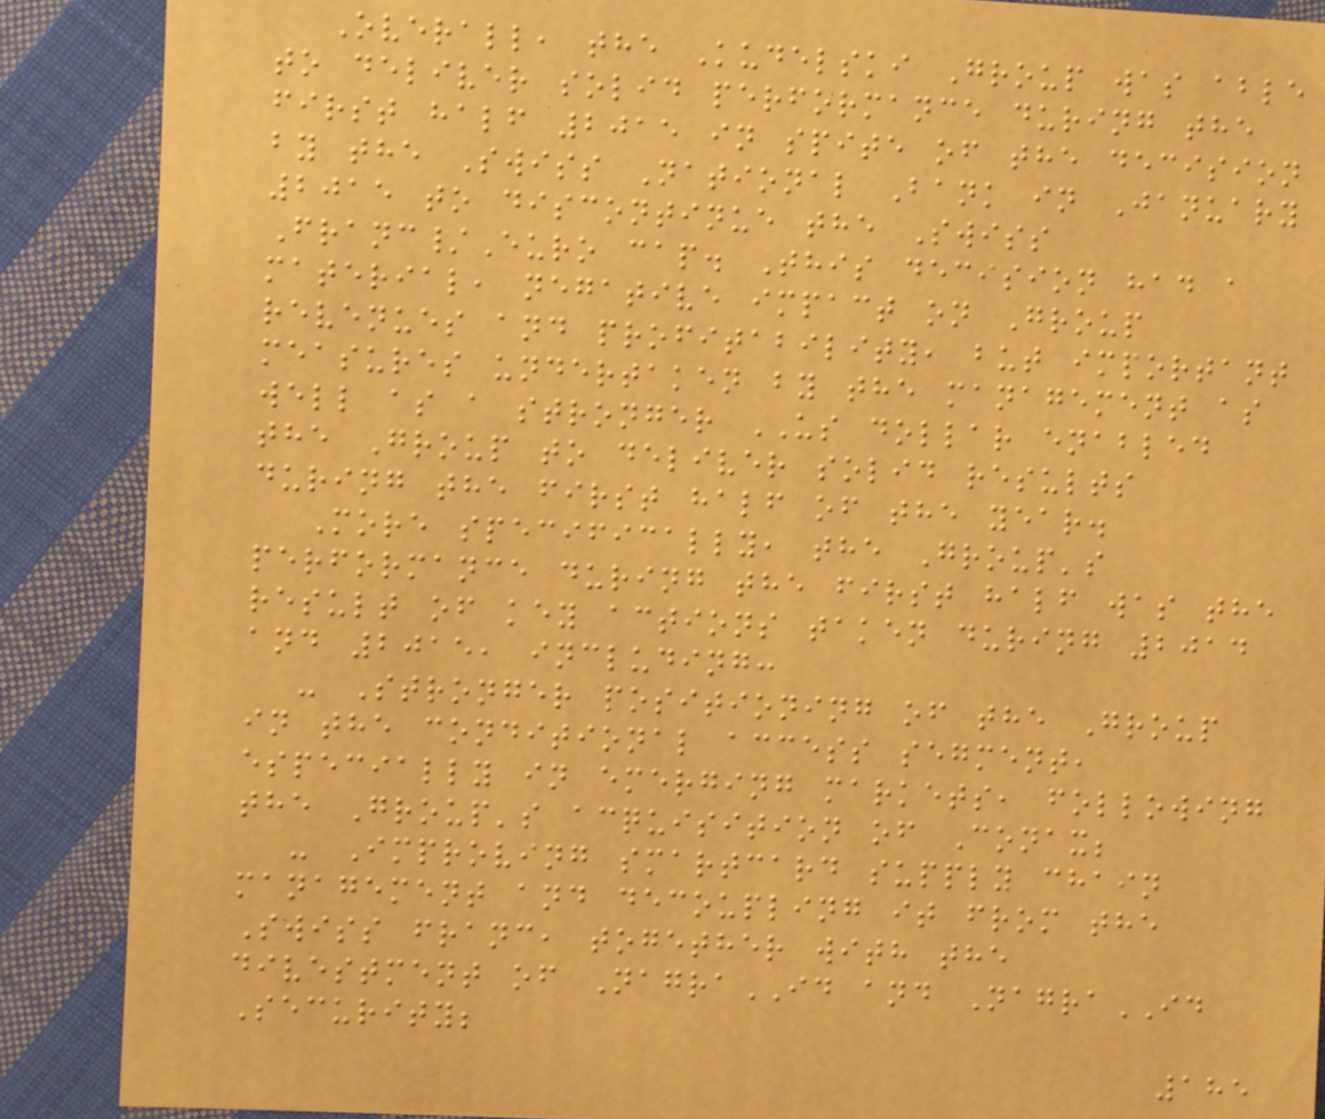Overall, the Kudelski Group was able
to deliver solid performance during the
first half 2015 in spite of the decision
by the Swiss National Bank in January
2015 to discontinue the Swiss
Franc/Euro cap. This decision had a
material, negative impact on Group
revenues and profitability, but important
measures undertaken by the management as
well as a stronger US dollar enabled
the Group to deliver solid results
during the first half of the year.
More specifically, the Group's
performance during the first half was the
result of key actions taken during 2014
and 2015, including:
- Stronger positioning of the Group
in the conditional access segment,
especially in emerging markets, following
the Group's acquisition of Conax;
- Improving smartcard supply chain
management and decoupling it from the
Swiss franc, together with the
divestment of NagraID and NagraID
Security;
185
